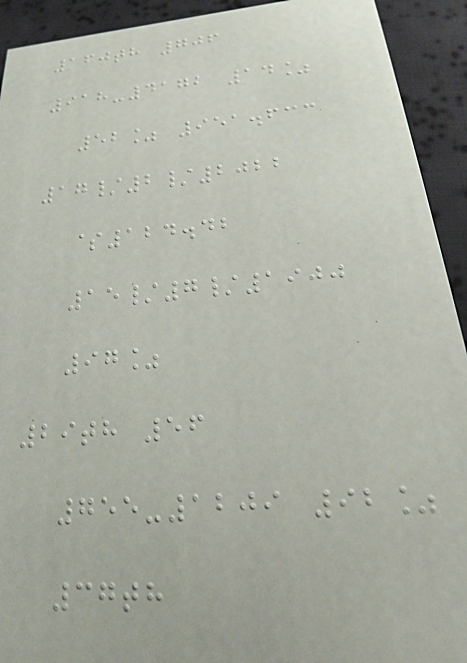160th 706
918-4172 14%
52% 951.633
17/2/2022
$124.42
15/7/1900
97%
29th 56
755-1209 92%
37th
